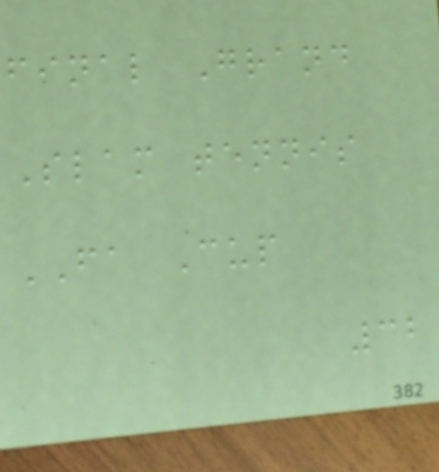final Grand
Slam tennis
FA Cup
32
